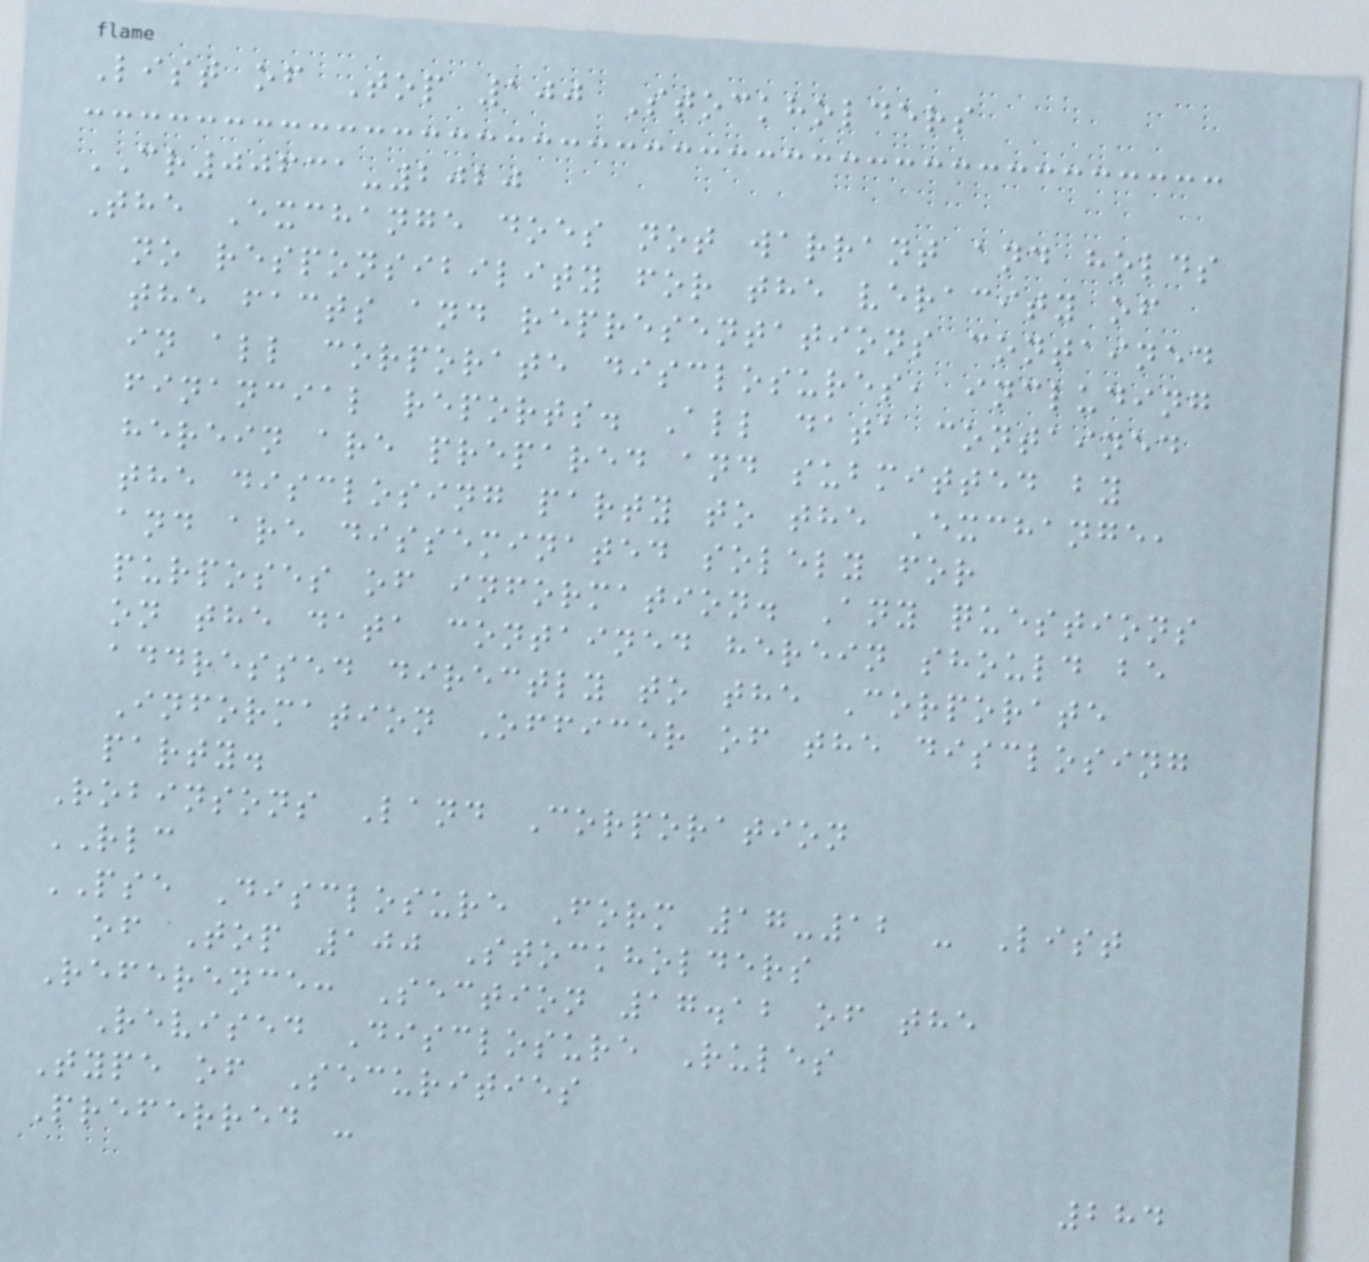List of Top 100 Stockholders
CR00631-2020
The Exchange does not warrant and holds
no responsibility for the veracity of
the facts and representations contained
in all corporate disclosures, including
financial reports. All data contained
herein are prepared and submitted by
the disclosing party to the Exchange,
and are disseminated solely for
purposes of information. Any questions
on the data contained herein should be
addressed directly to the Corporate
Information Officer of the disclosing
party.
Robinsons Land Corporation
RLC
PSE Disclosure Form 17-12 - List
of Top 100 Stockholders
Reference: Section 17.12 of the
Revised Disclosure Rules
Type of Securities
Preferred -
284
